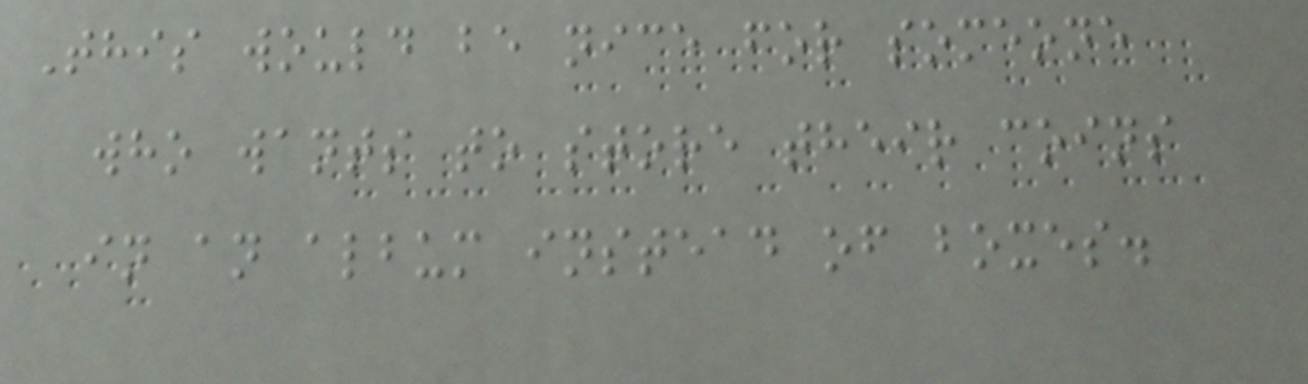This would be nice for someone
who wants to store their coins
in an album instead of boxes.
